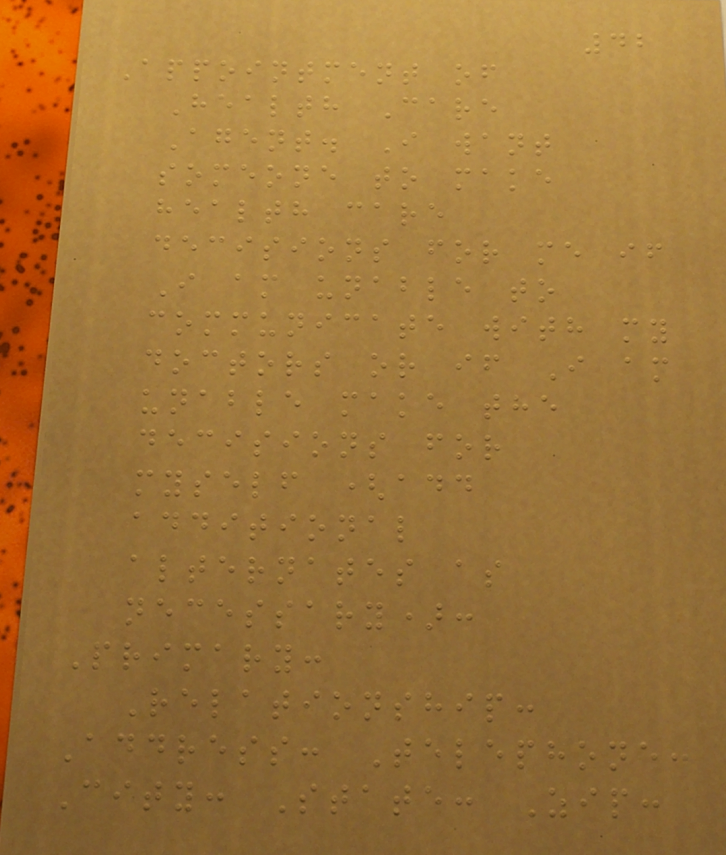42
Appointment of
Health Care
Agent. I want
someone to make
health care
decisions for me if
I am unable to
communicate with my
doctors or if I am
unable make the
decisions for
myself (add
additional
alternates as
necessary):
Primary:
Relationship:
Address: Telephone:
City: State: Zip:
